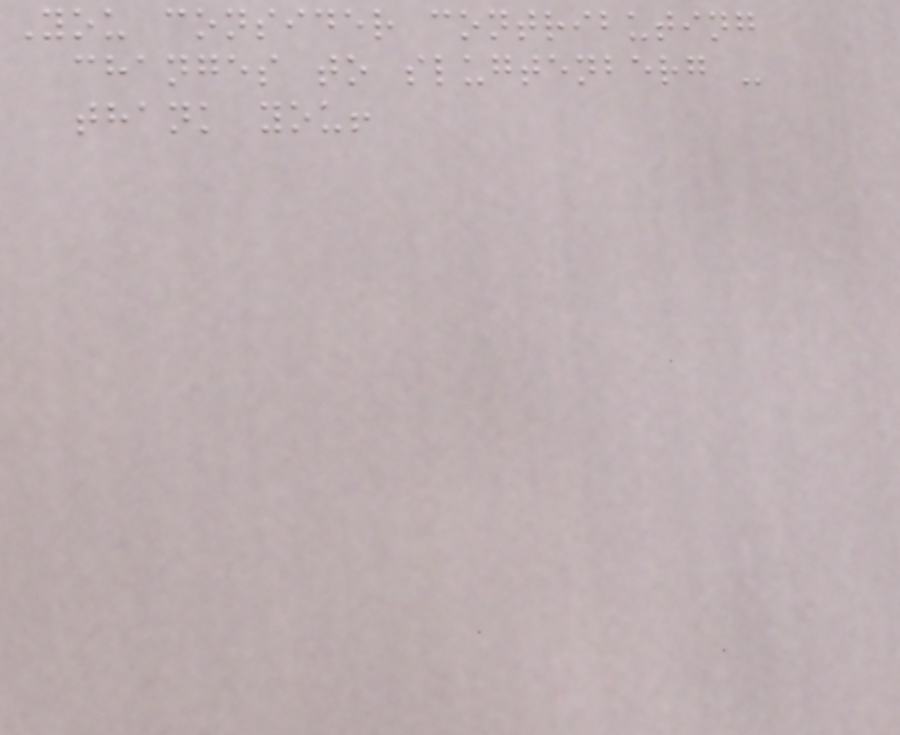You consider contributing
changes to slugtenberg -
thank you!
